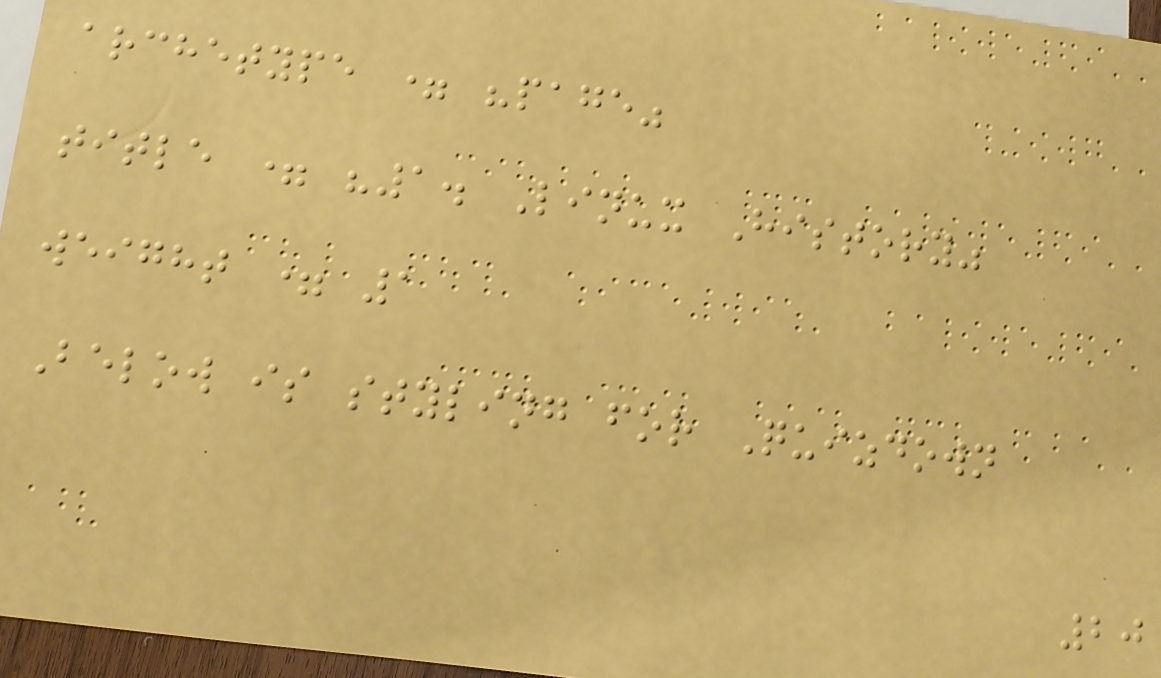archetype = "page"
title = "1. Linux History"
weight = 1
Below is styling for Quizdown
20
